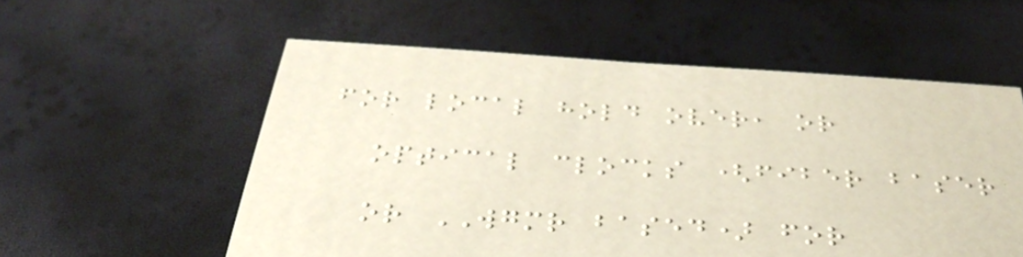for local hold over, or
optical clocks (fiber baser
or WGMR based) for
